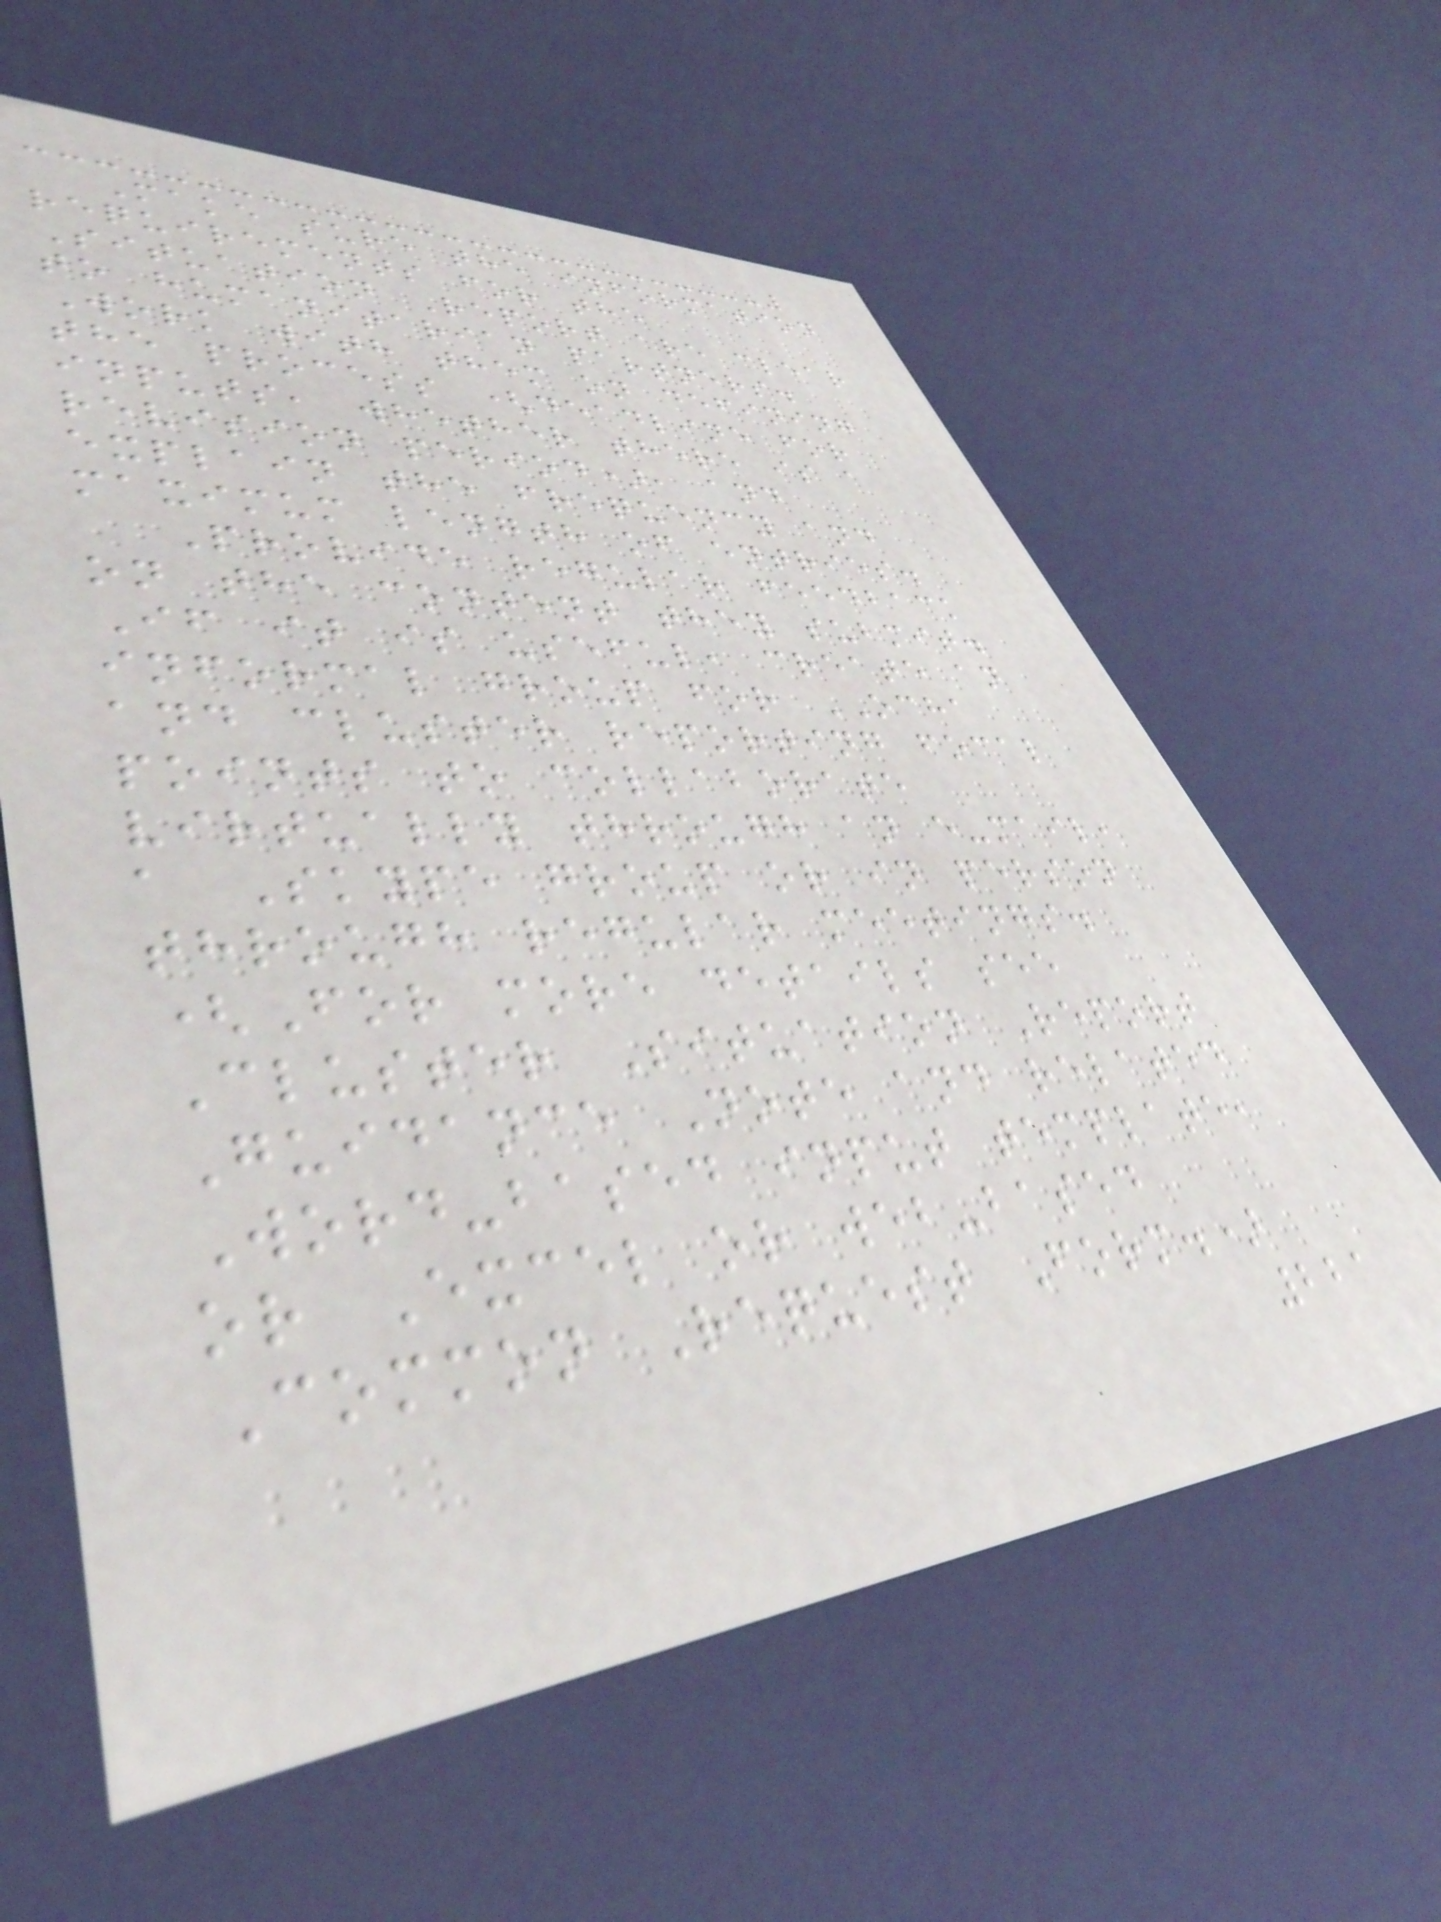Make sure the information
requirements for the
Situation Report are clear
to humanitarian partners.
Work with them on defining
the process (deadline for
inputs, whether there is a
revision period), and
explain the frequency and
maximum length of entries.
Provide regular feedback
on the content they submit.
If it is useful, create an
informal group for OCHA
and cluster reporting focal
points to collaborate
virtually through an e-mail,
a Skype group or in person
through regular meetings.
(For more details see
Cluster Situation Report
Guidance Note and related
Word-based input template,
or Excel or web-based
Common Request Form.)
221
